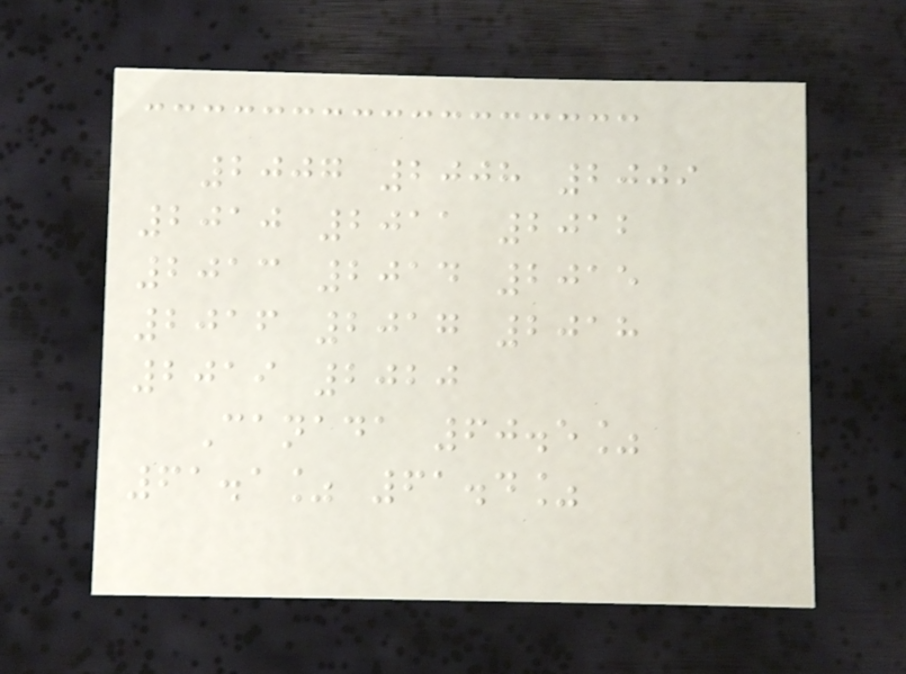2007 2008 2009
2010 2011 2012
2013 2014 2015
2016 2017 2018
2019 2020
Canada 60.5%
61.1% 61.4%
